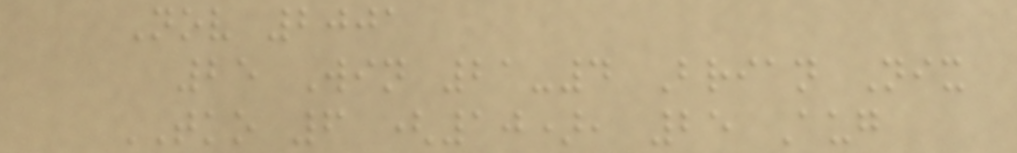Nov 2001
25 Win 21-4 Brian Nix
TKO 6 (10), 25 Aug
